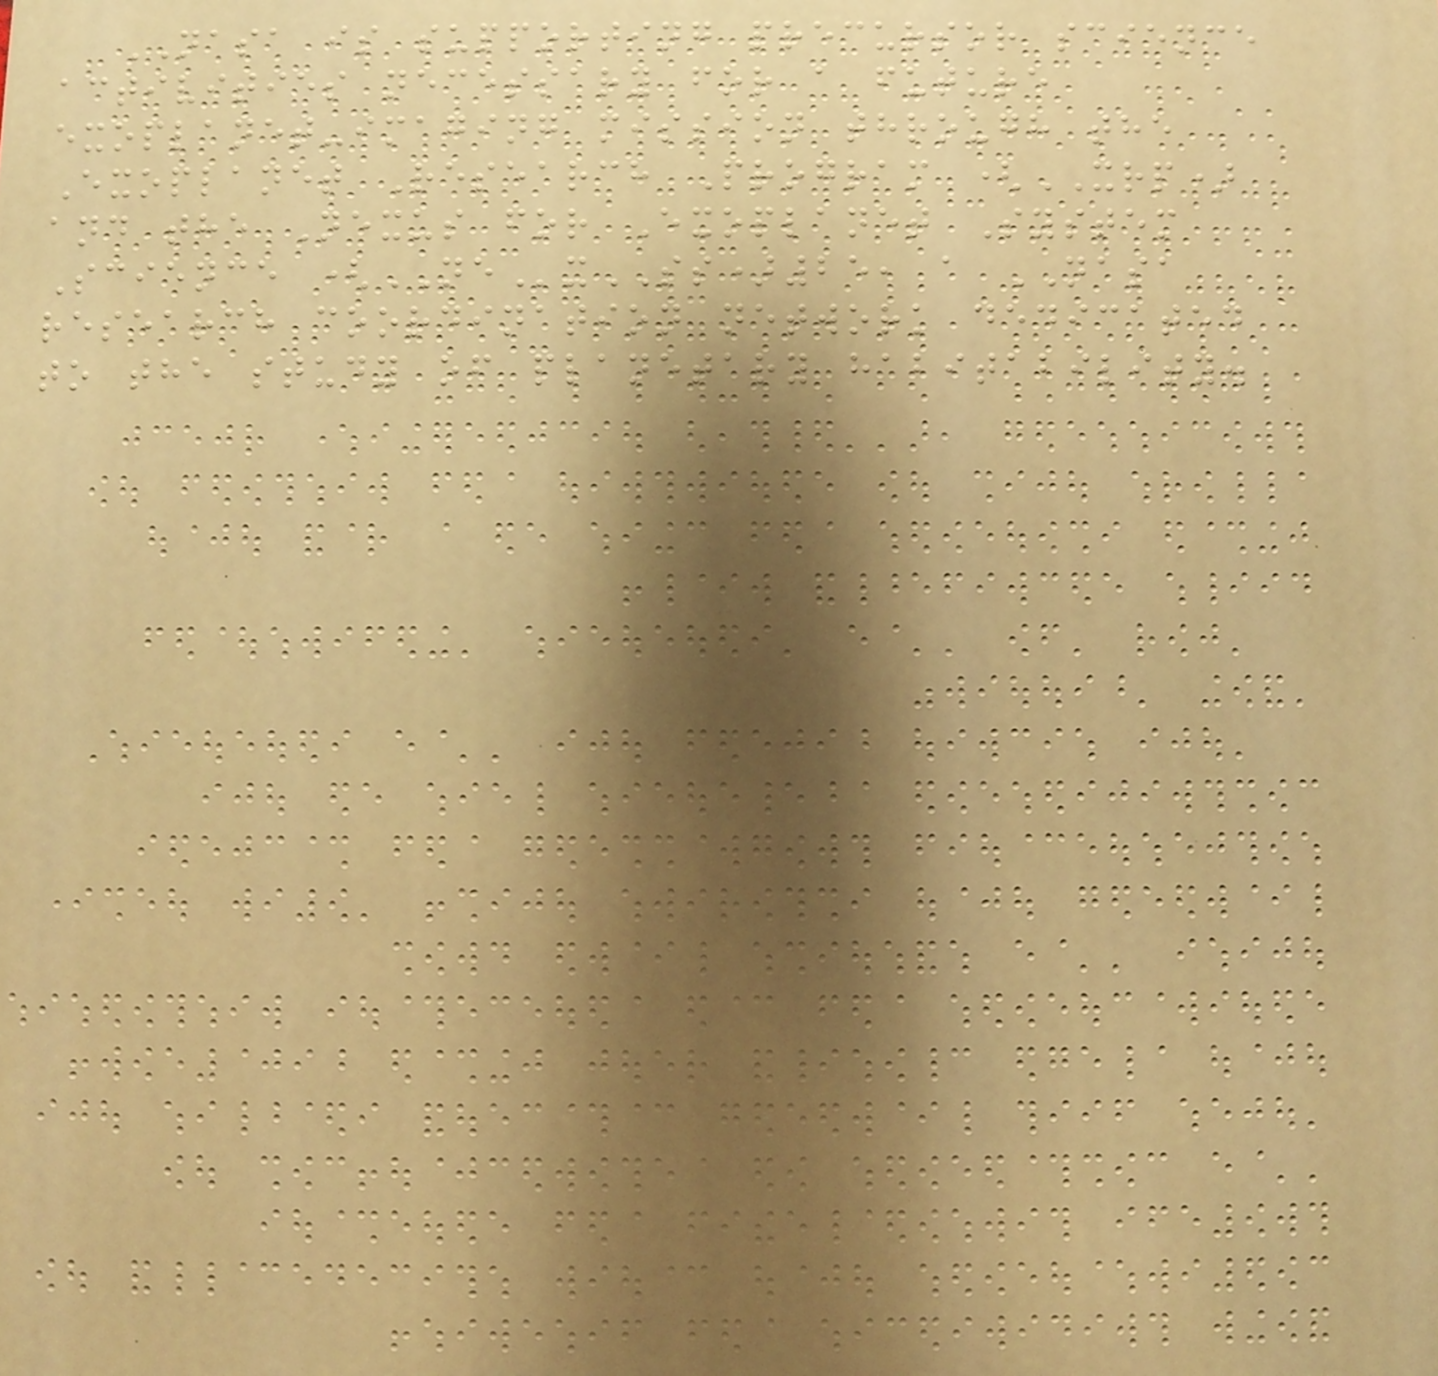NASA is supporting precursor science
activities necessary for a future
exoplanet-imaging mission through the
Exoplanet Research Program (XRP)
and the Nexus for Exoplanet System
Science (NExSS)25, a NASA
research coordination network dedicated
to the study of planetary habitability.
